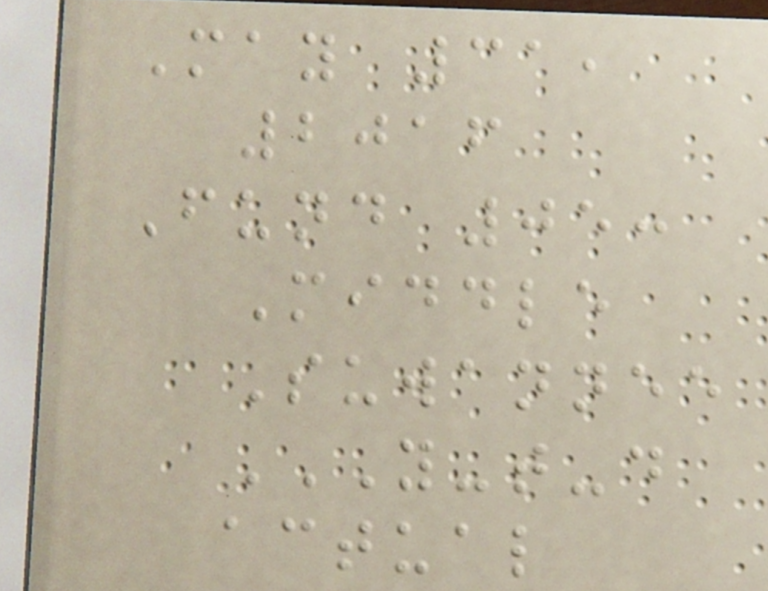May 31,
2016
Fund 05:
Middle
Suwannee
Y-T-D
ACTUAL
